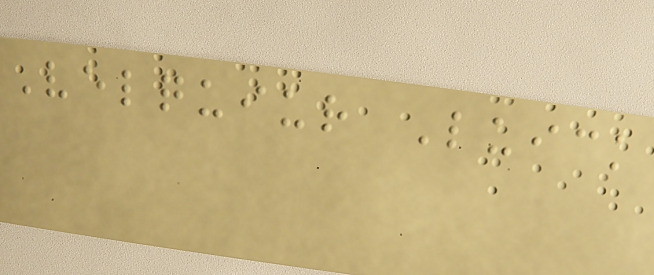Velquiur Luick
